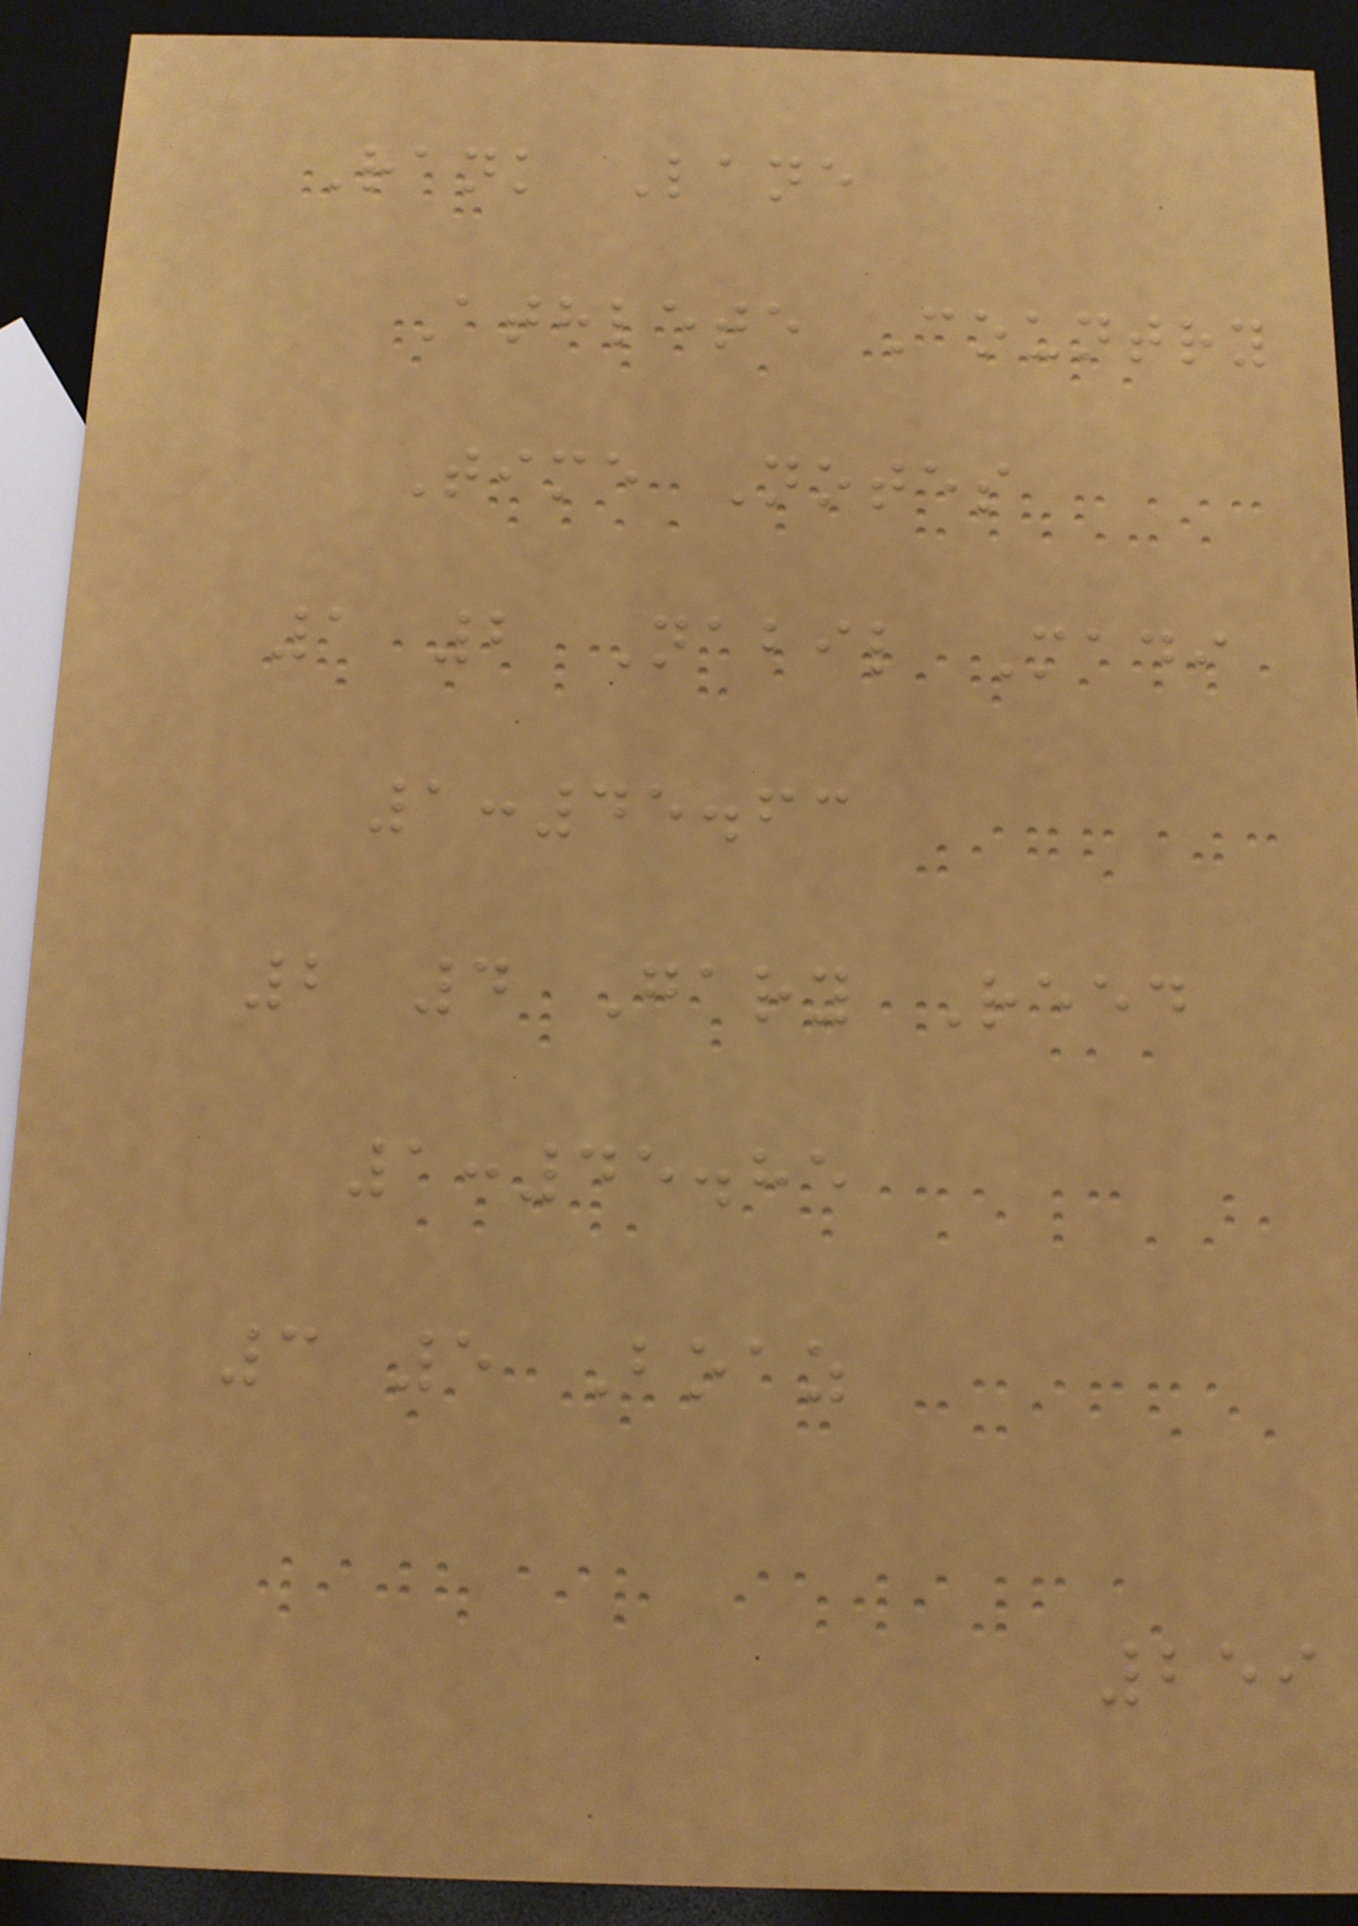Rank Lane
Athlete Country
Time Notes
1 2 Nabil Madi
1:45.63
2 4 Gary Reed
1:45.85
3 5 Boaz
259
